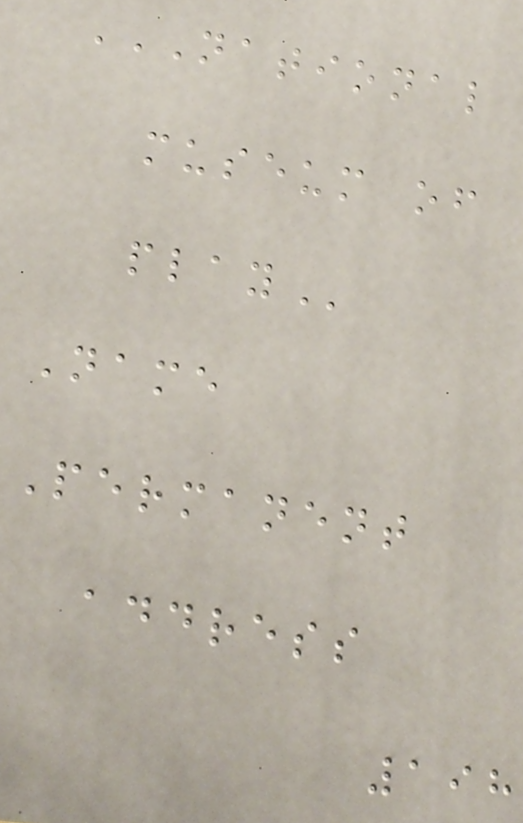NATIONAL
MUSEUM OF
PLAY
Name
Permanent
address
198
